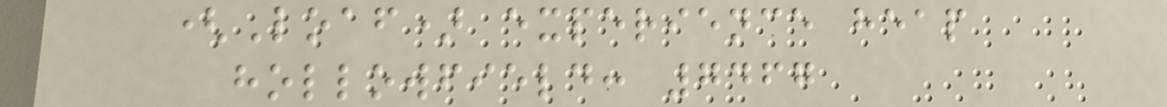(Loaf) experience heap
hollowfield: 7467
